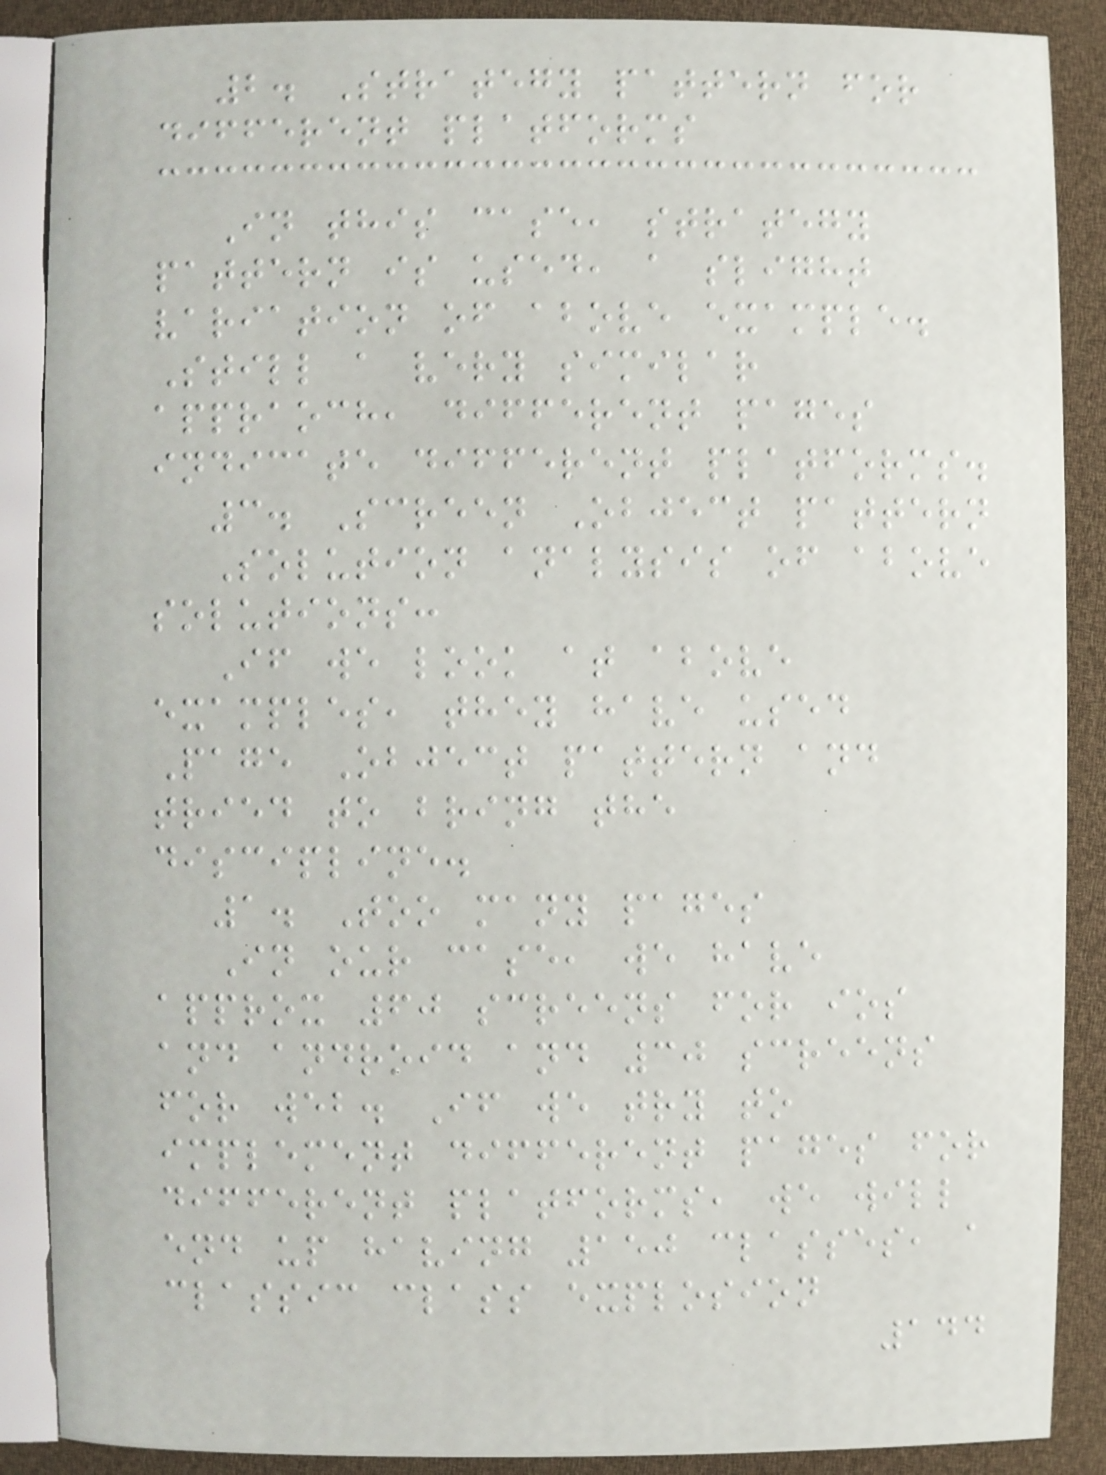2. Strategy pattern for
different platforms
In this case, strategy
pattern is used, a slight
variation of above example.
Still a very similar
appraoch, different pages
indicate different platforms.
3. Screen Object pattern
Solution analysis of above
solutions:
If we look at above
examples, they have used
Page Object pattern and
tried to bring the
discipline.
1. Too many pages
In our case, we have
approx 60 screens for ios
and android and 30 screens
for web. If we try to
implement different pages for
different platforms, we will
end up having 150 classes, a
classic class explosion
144
